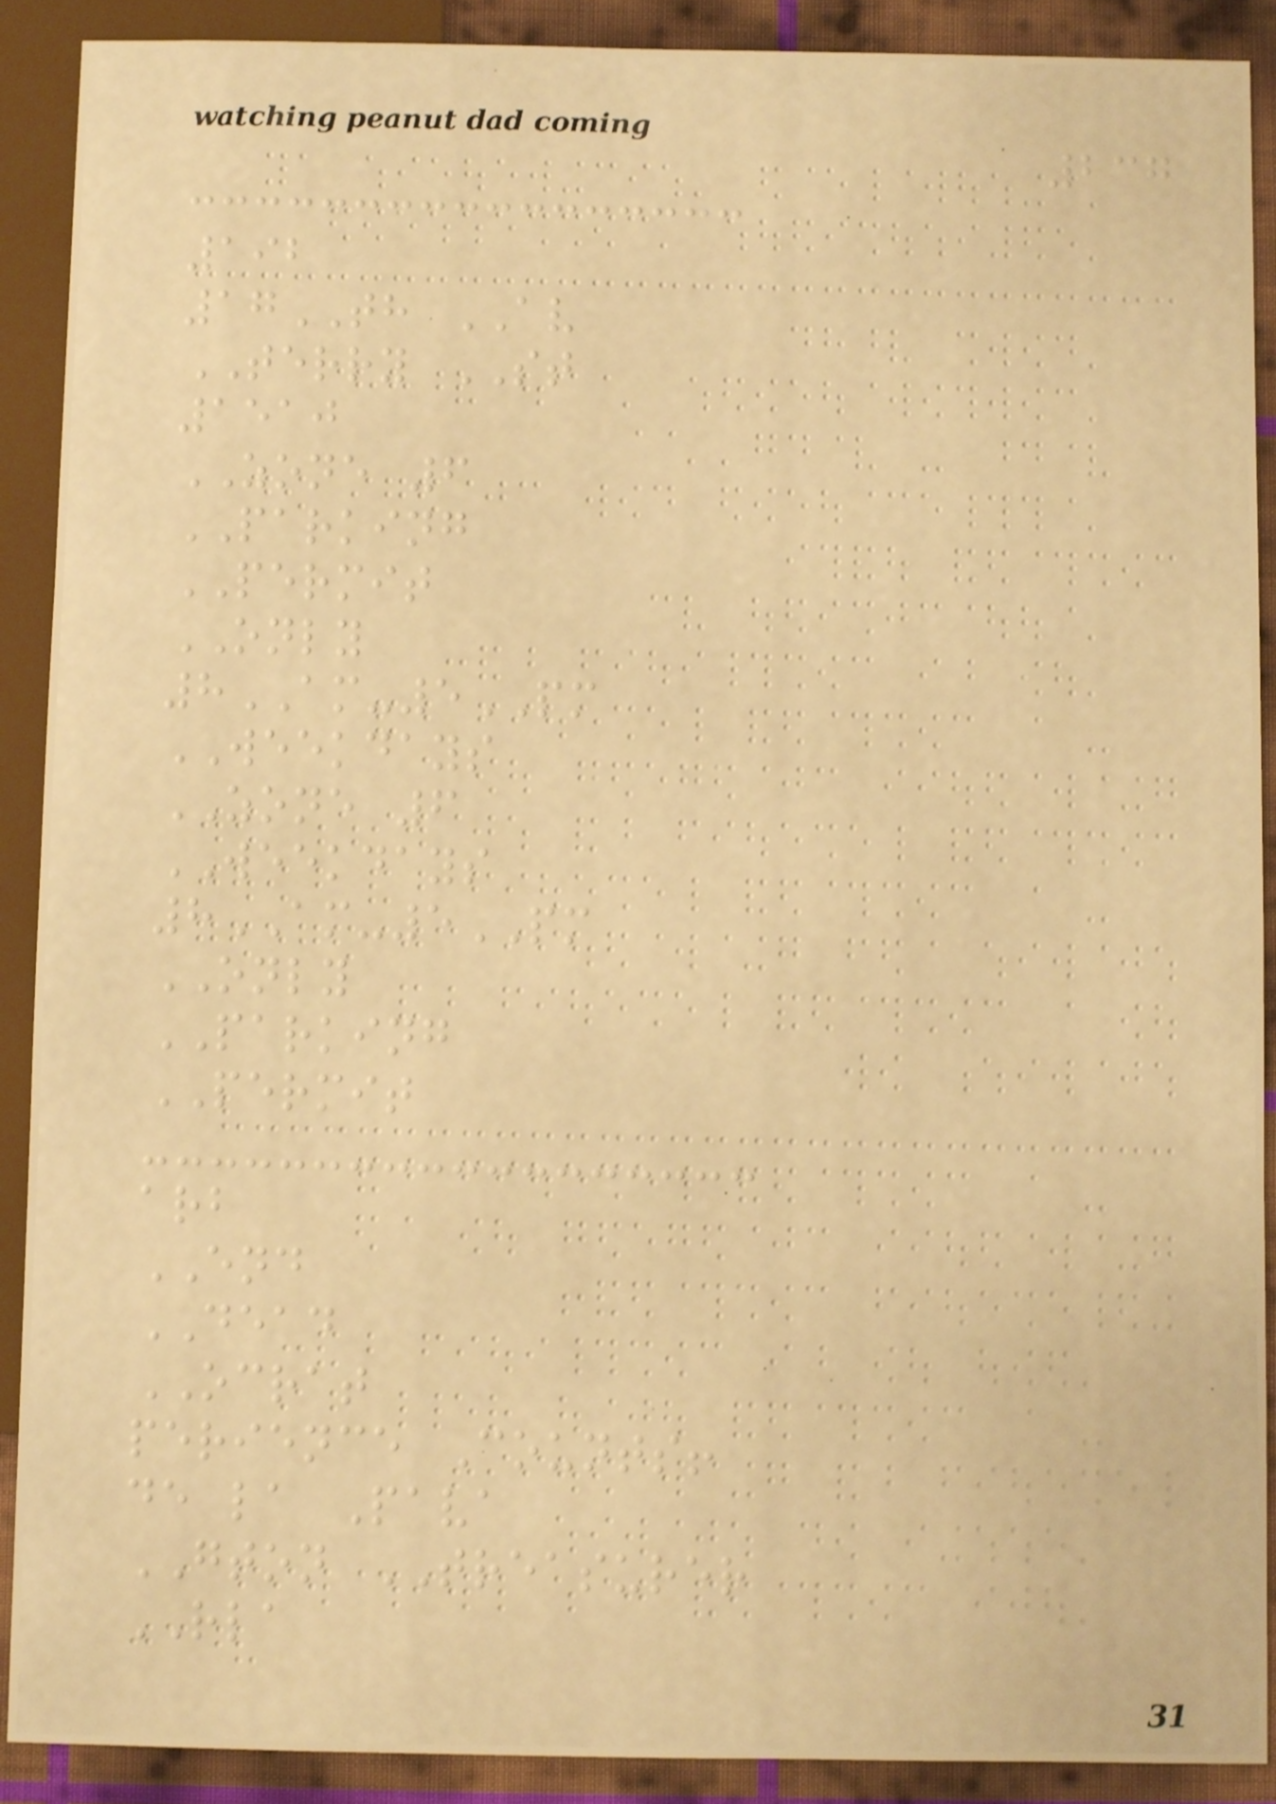237
192
17TH AV
TERRY ST
1510
ZONE 6
PARKING
PERMIT
ONLY
8AM-5PM
WEEKDAYS
ZONE 6
WEEKDAYS
8AM-5PM
ONLY
PARKING
PERMIT
arb
END
DEAD
OCRAT
perience Counts!
de la Pava
GTON TREASURER
RLA
